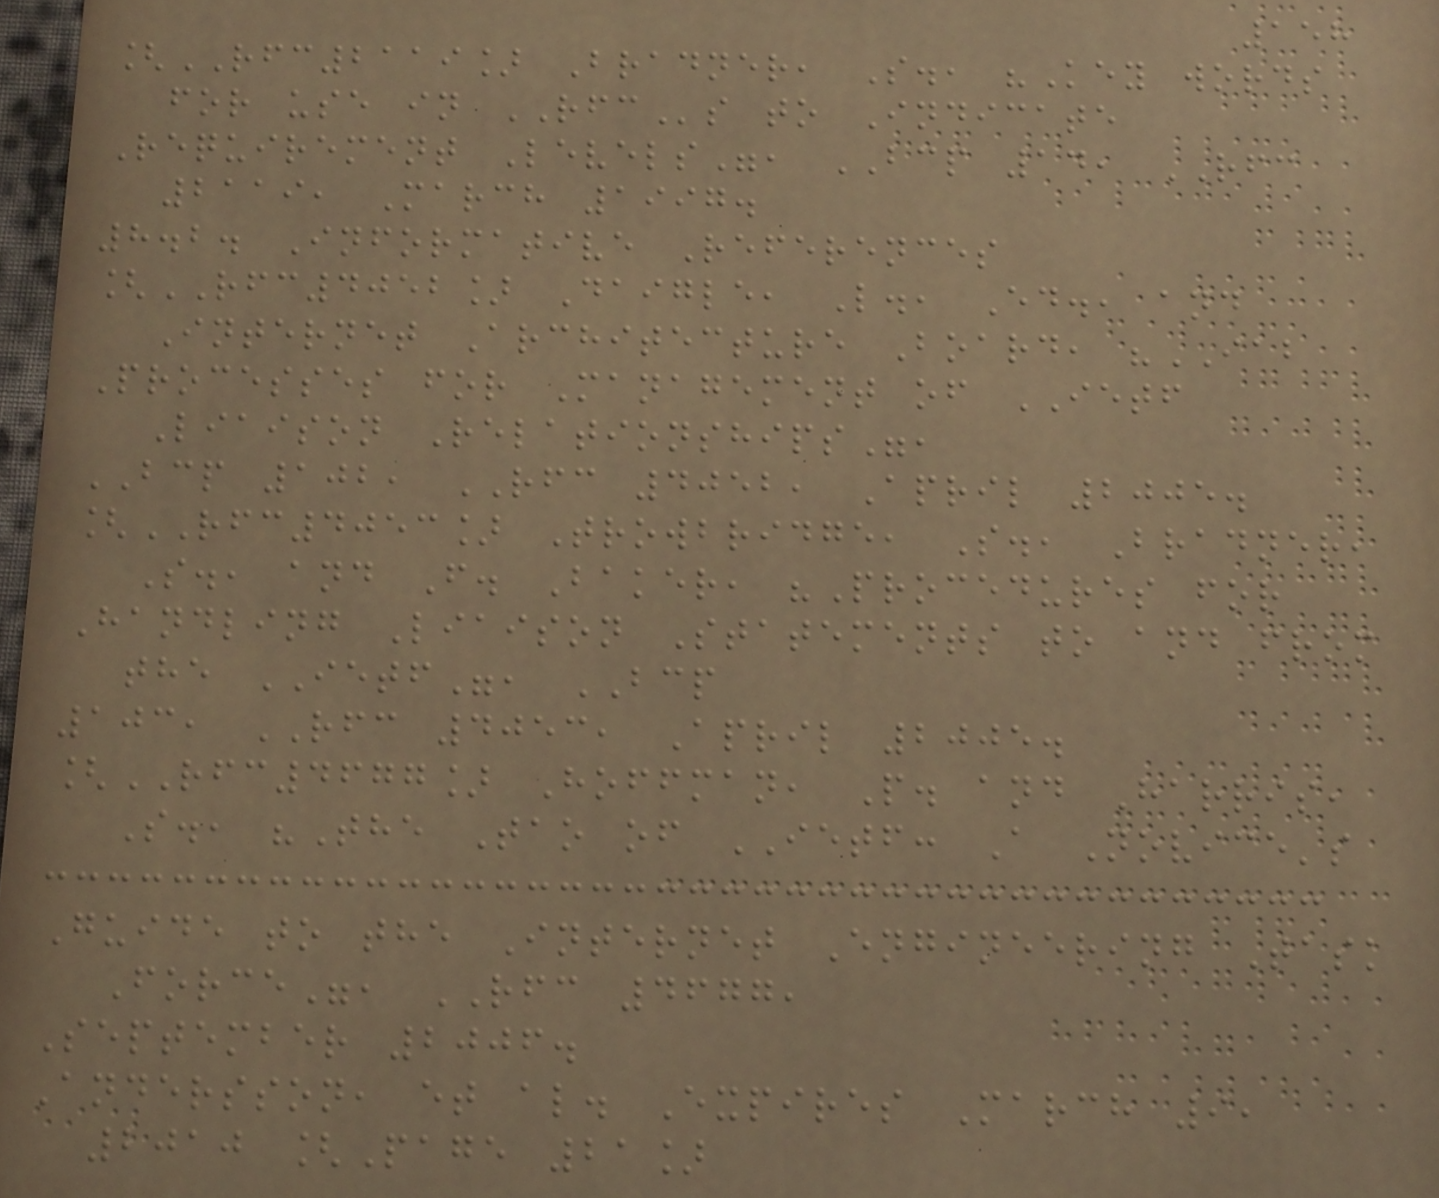158
[RFC2119] Bradner, S., "Key words
for use in RFCs to Indicate
Requirement Levels", BCP 14, RFC
2119, March 1997.
8.2. Informative References
[RFC4052] Daigle, L., Ed., and
Internet Architecture Board, "IAB
Processes for Management of IETF
Liaison Relationships",
BCP 102, RFC 4052, April 2005.
[RFC4053] Trowbridge, S., Bradner,
S., and F. Baker, "Procedures for
Handling Liaison Statements to and from
the IETF", BCP
103, RFC 4053, April 2005.
[RFC4677] Hoffman, P. and Harris,
S., "The Tao of IETF: A Novice's
Guide to the Internet Engineering Task
Force", RFC 4677,
September 2006.
Andersson, et al. Expires March 9,
2010 [Page 21]
